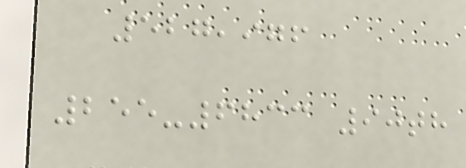527,976
255-6833 90th
